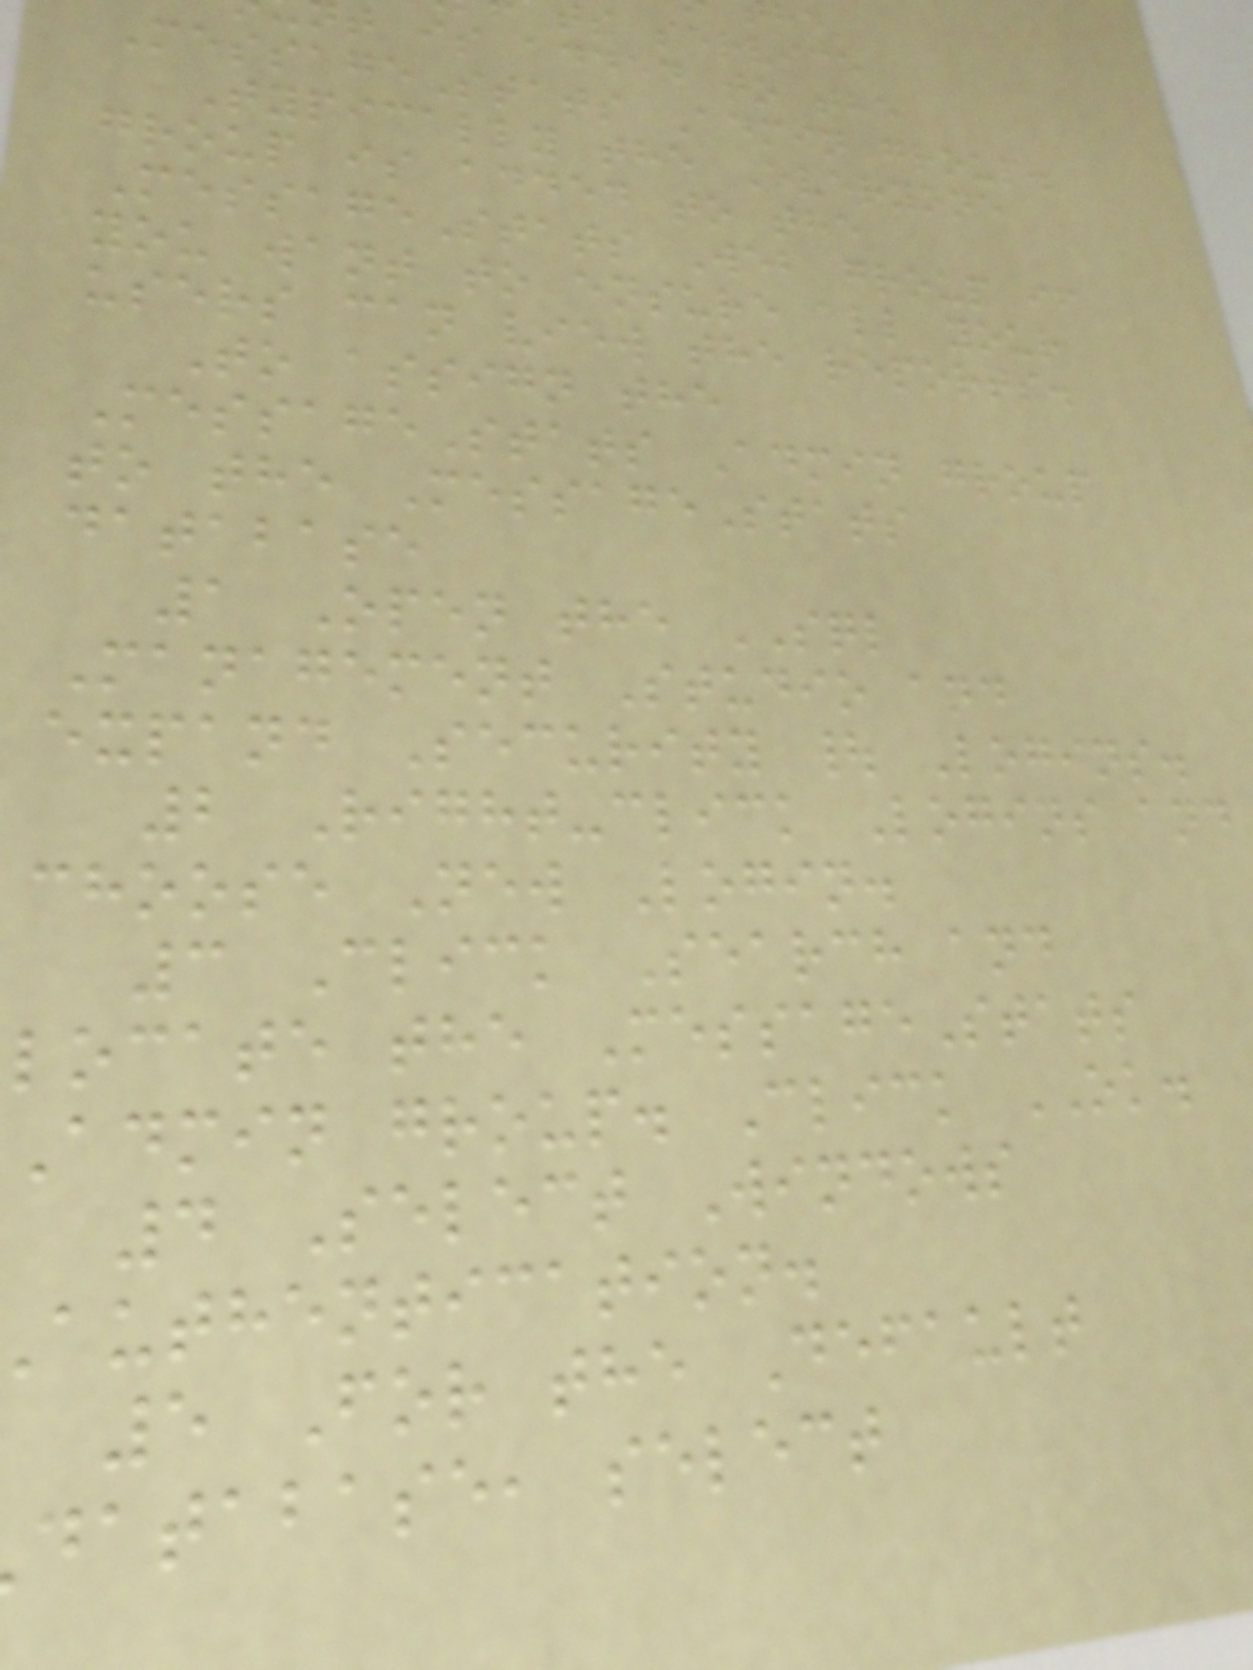ts service
t is added to the
MessageStats Admin group.
Typically the Everyone
group is added to the
MessageStats Web group if
you want to ensure all your
users can view the reports.
To assign the
MessageStats Admin group
to the MessageStats
database
1 Open the SQL
Management Studio and
expand Security | Logins.
2 Right-click Logins and
choose New Login.
3 Click Search and
locate the MessageStats
Admin group. Click OK.
4 Select Windows
authentication.
5 For the Default
database, select
